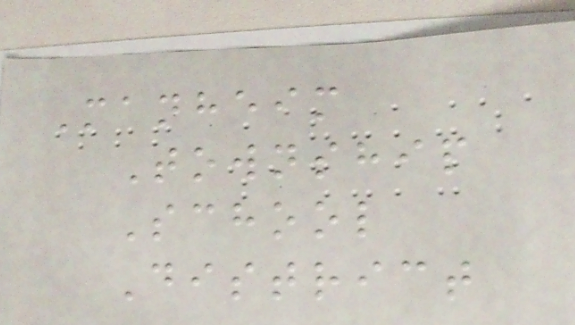Manheim
Township
School
District
